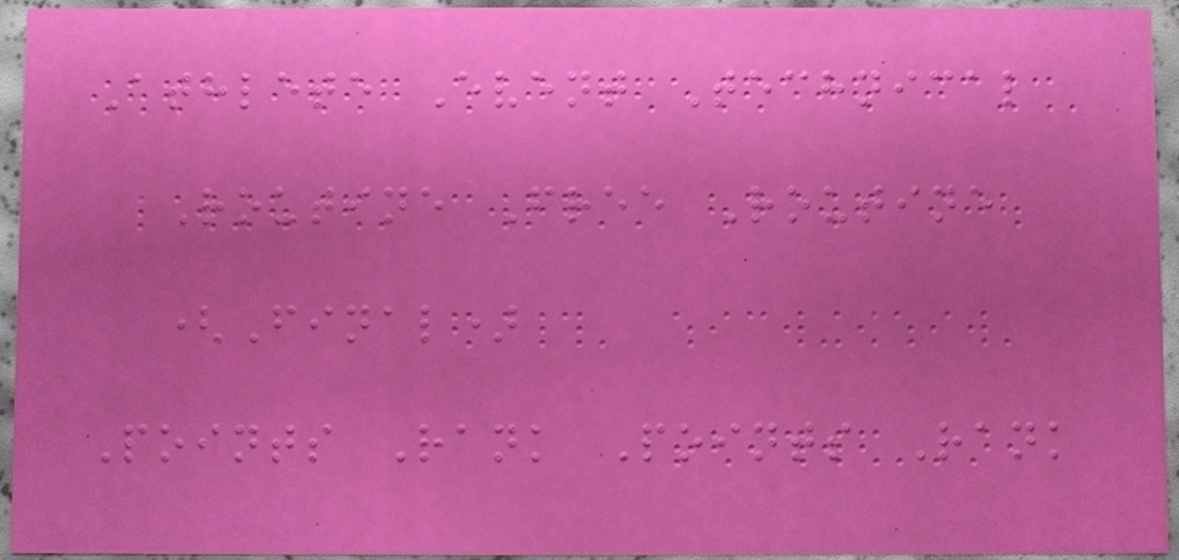Athlete Event Technical
Routine Free Routine
(Final)
Points Rank Points Rank
